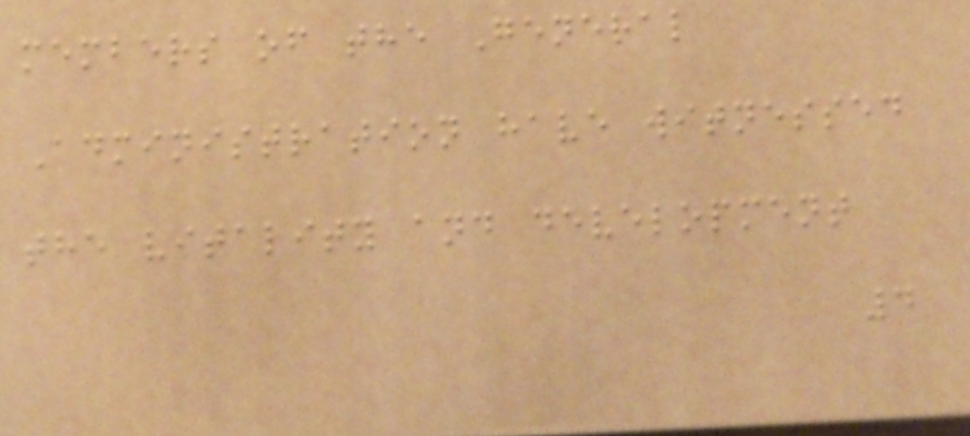members of the General
Administration have witnessed
the vitality and development
4
